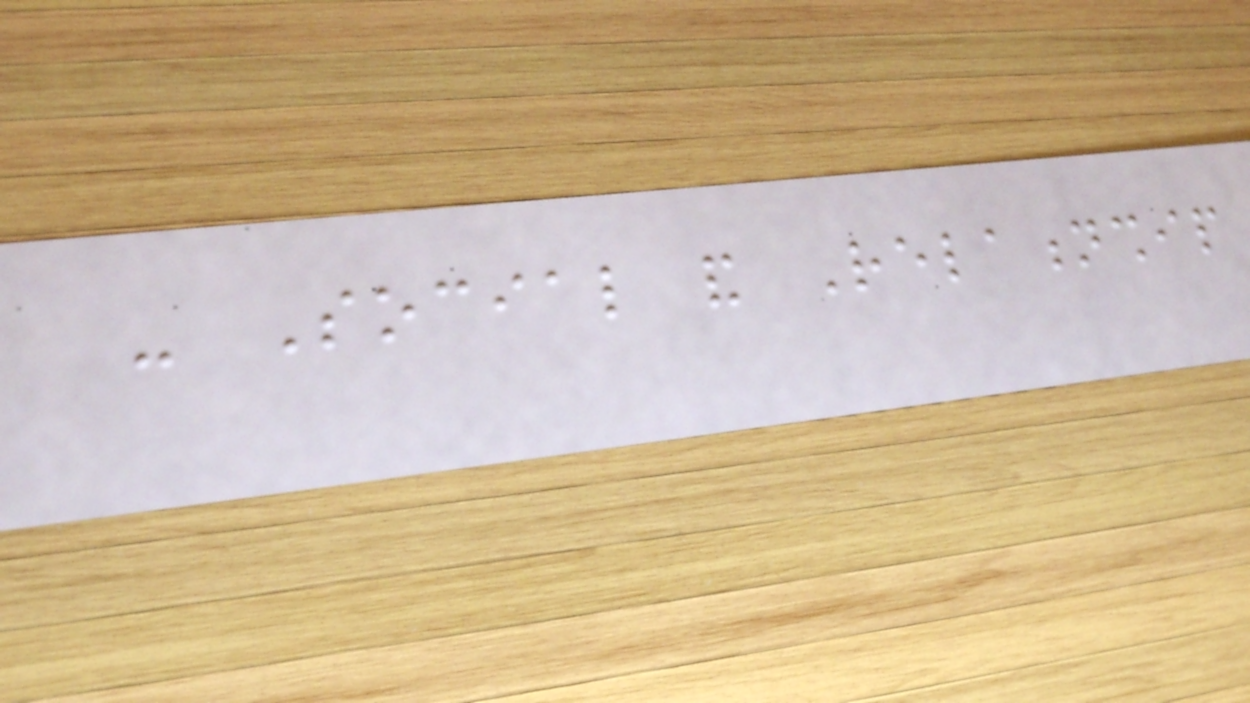- Social and Relationship
